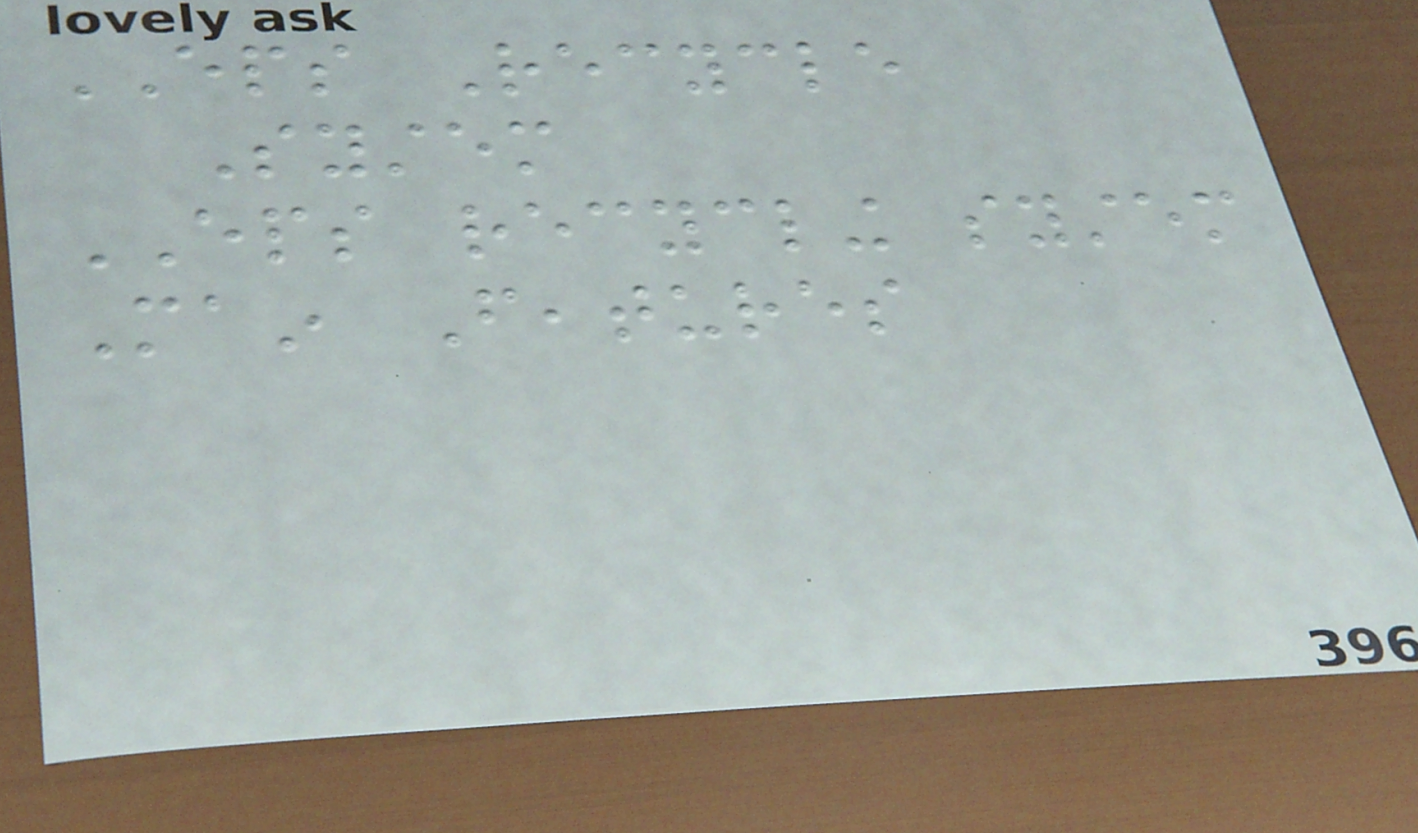EPS Recycle
System
EPS recycling system
Main Features
